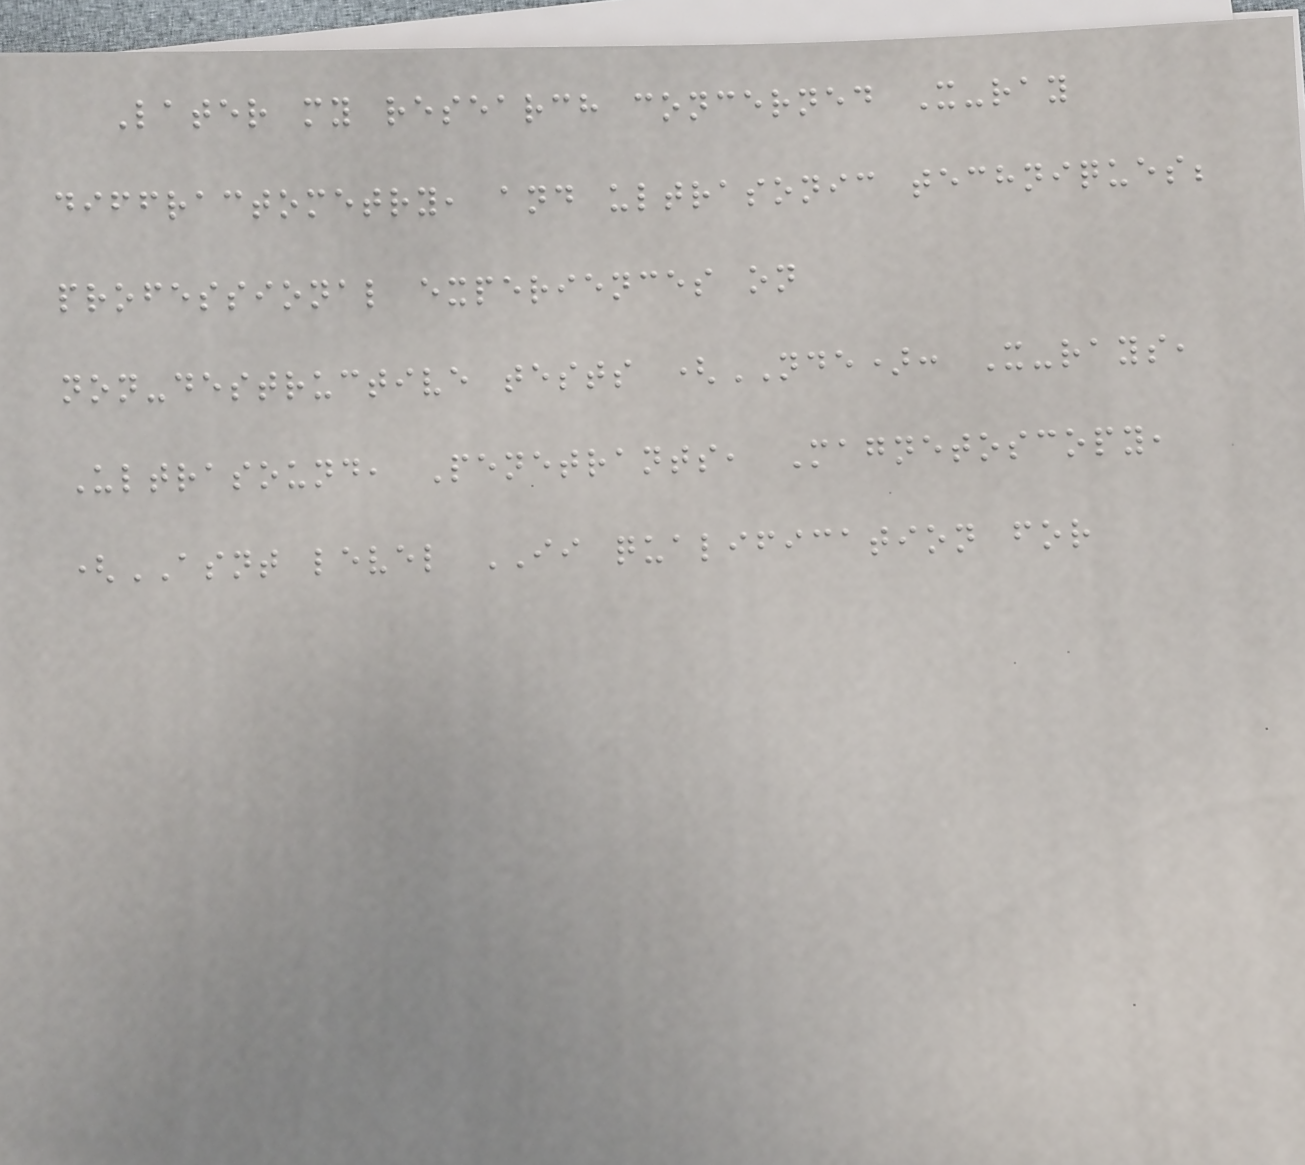Later my research concerned X-ray
diffractometry, and ultrasonic techniques;
professional experiences on
non-destructive tests (NDE): X-rays,
Ultrasound, Penetrants, Magnetoscopy,
(ASNT level II qualification for
